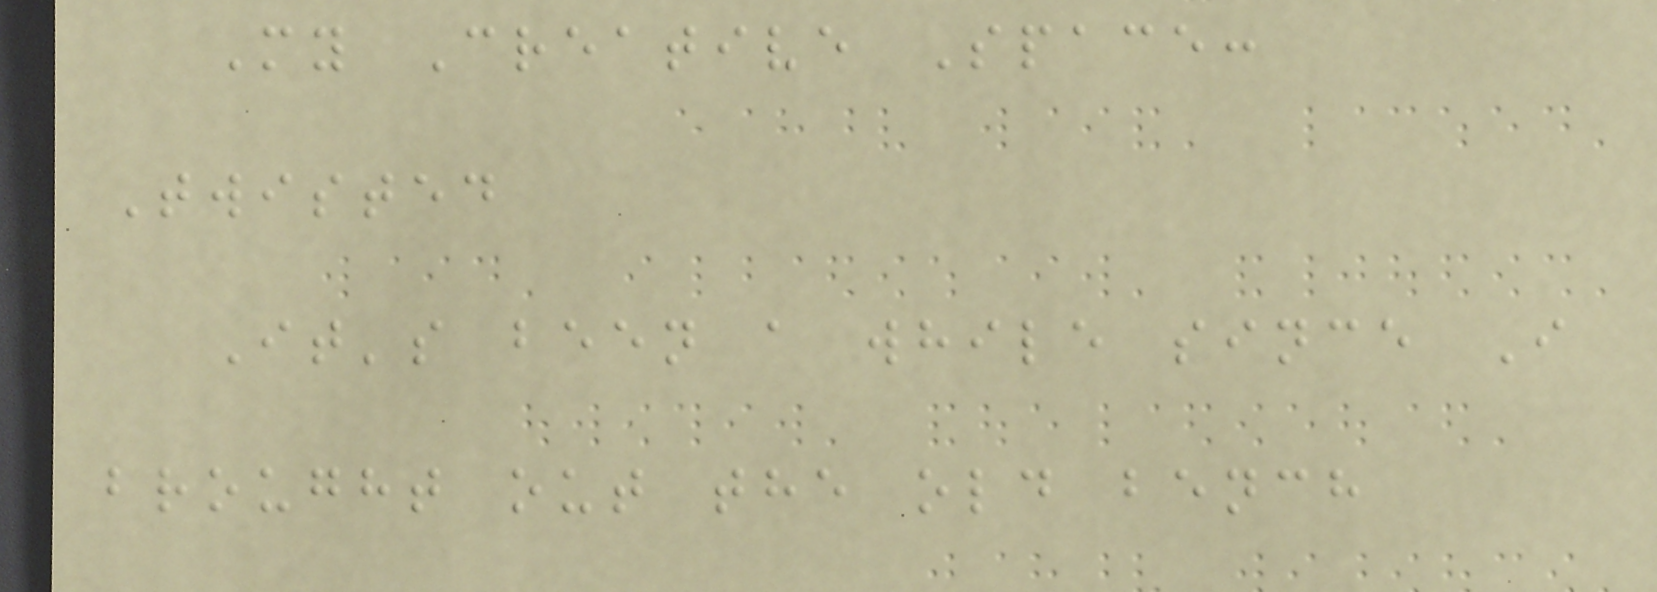My Creative Space:
Twisted
It's been a while since I
brought out the old bench
